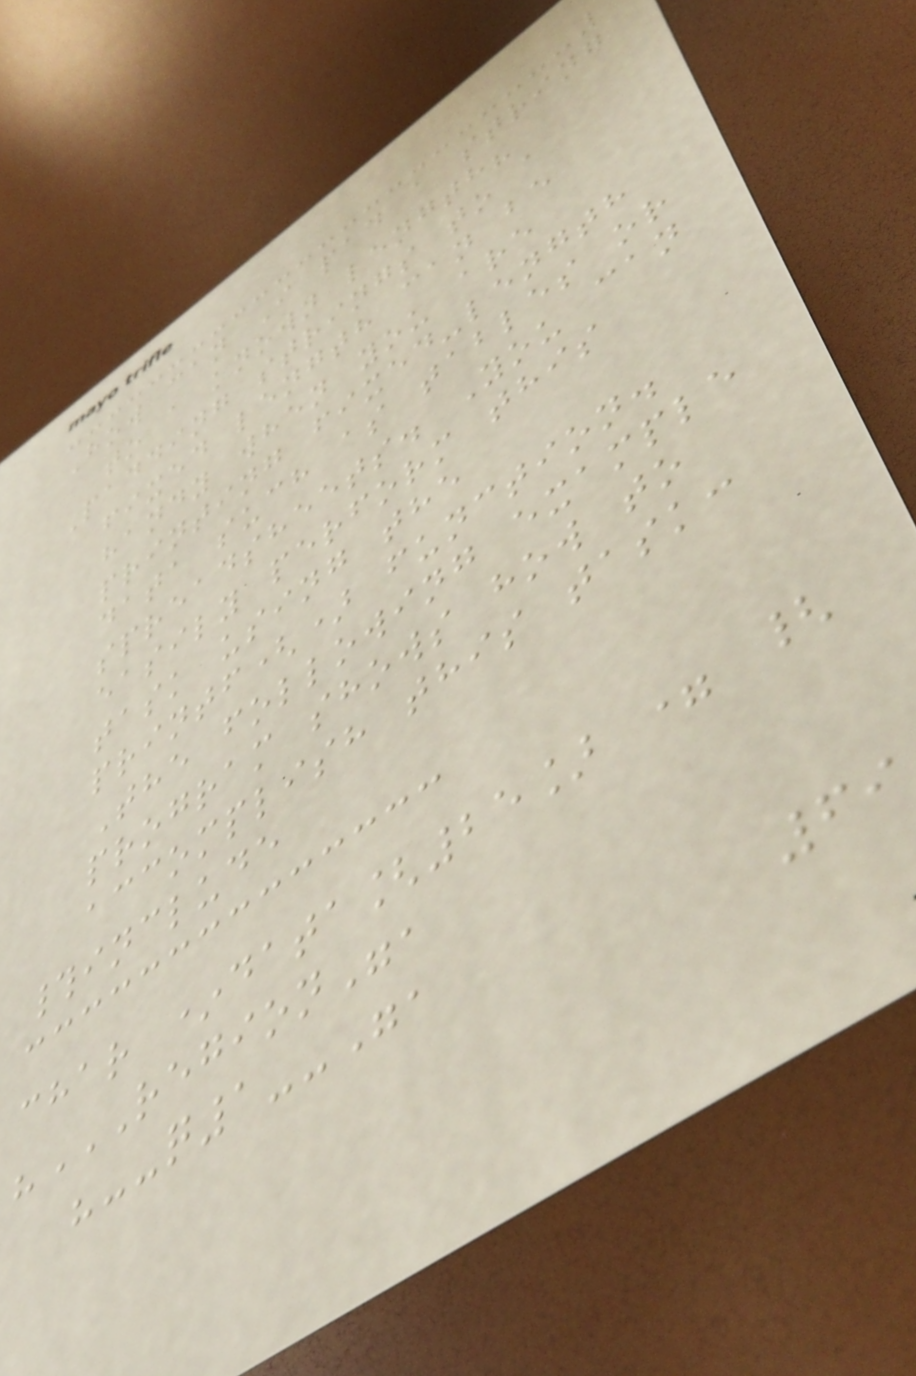How can I pad a string
to a known length?
Padding strings to a
fixed length can be
handy when you are
printing fixed-length
data such as tables or
spreadsheets. You can
easily perform this
task using the
printf() function.
The following example
program shows how to
accomplish this task:
#include
char *data[25] = {
"REGION",
"--Q1--",
69
